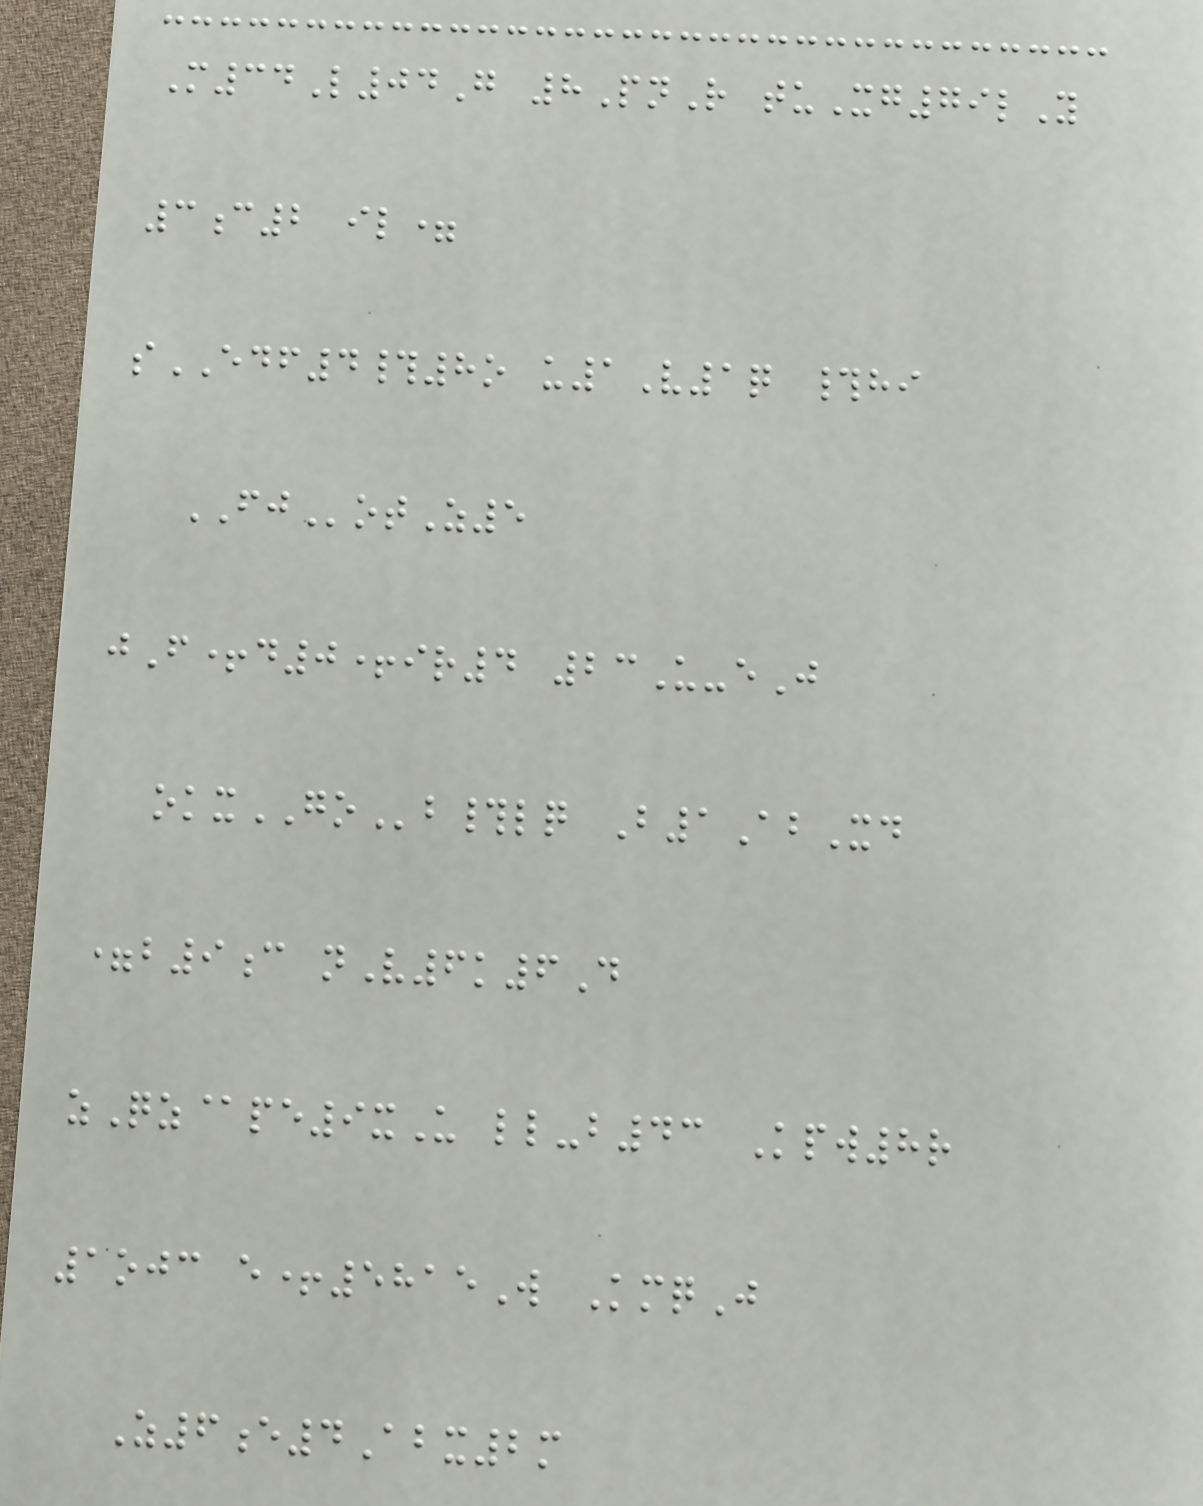M34L04G 8PnR tuXg79lY
3c2 il=
sEDF4#8o u1V1q #hi
FJotZ5
jF+d0+ir4 23U-eJ
okxGOb#lq B1AbXd
=b9c nV6k6D
zQz@pe9xU ll-b43 Kpw8r
1ojc e+5815W KmqJ
Z6e4Abx2m
